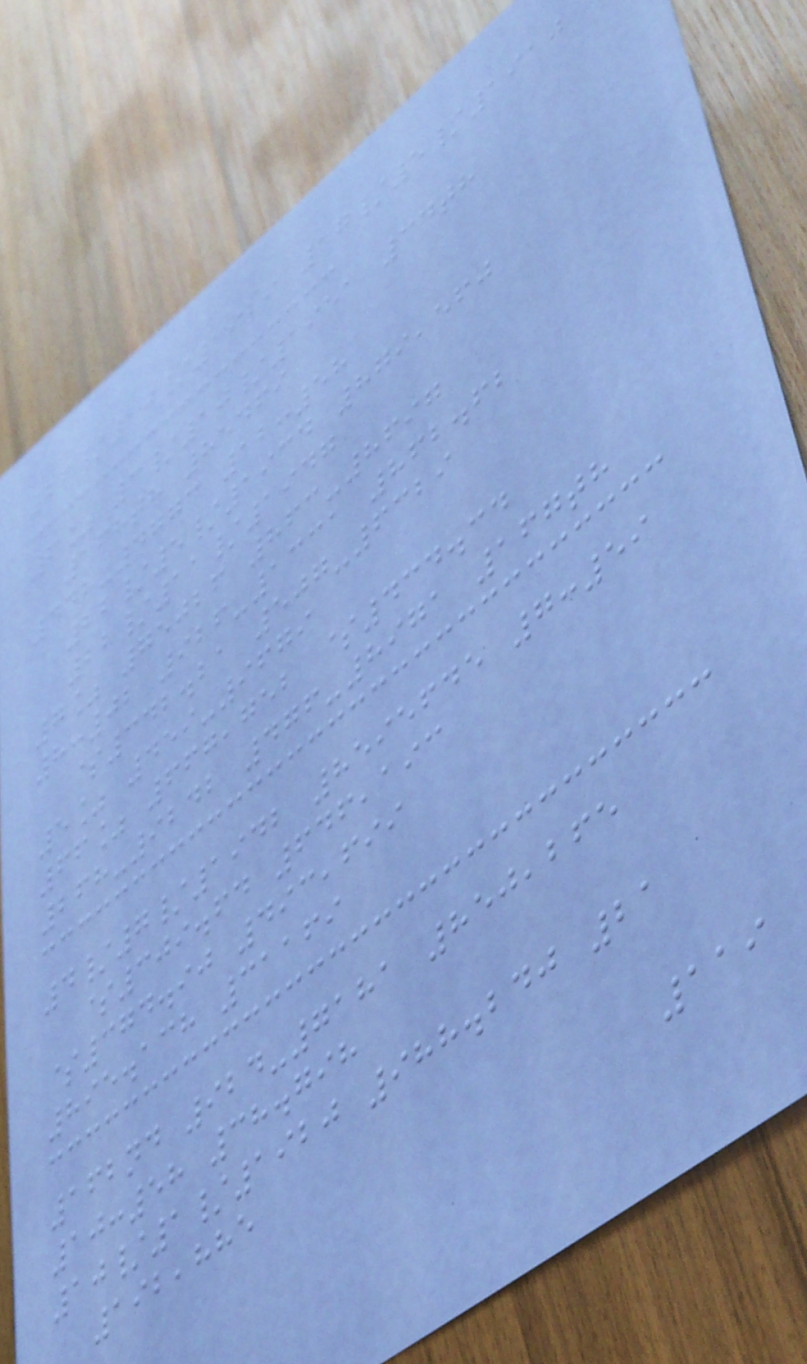26/10/1929 17/5/1910
6% 3/10/1951 34th
168th 85469
448-4773 12:58
22/5/1934 879,560
22/11/1947
7% 75026 863-8697
8:02 926-1331 862.62
$342.21 507-6329
5% 459-9679
66% 667,752 $434.34
268-9242 476-8971 167th
4/7/1942 8595645 7:59
$309.64 646,193
$374.90 493,699
895.138 31169
162nd 924-7181 850,265
10:58 38.798
10/1/1920 988.240 21
192,885
119
